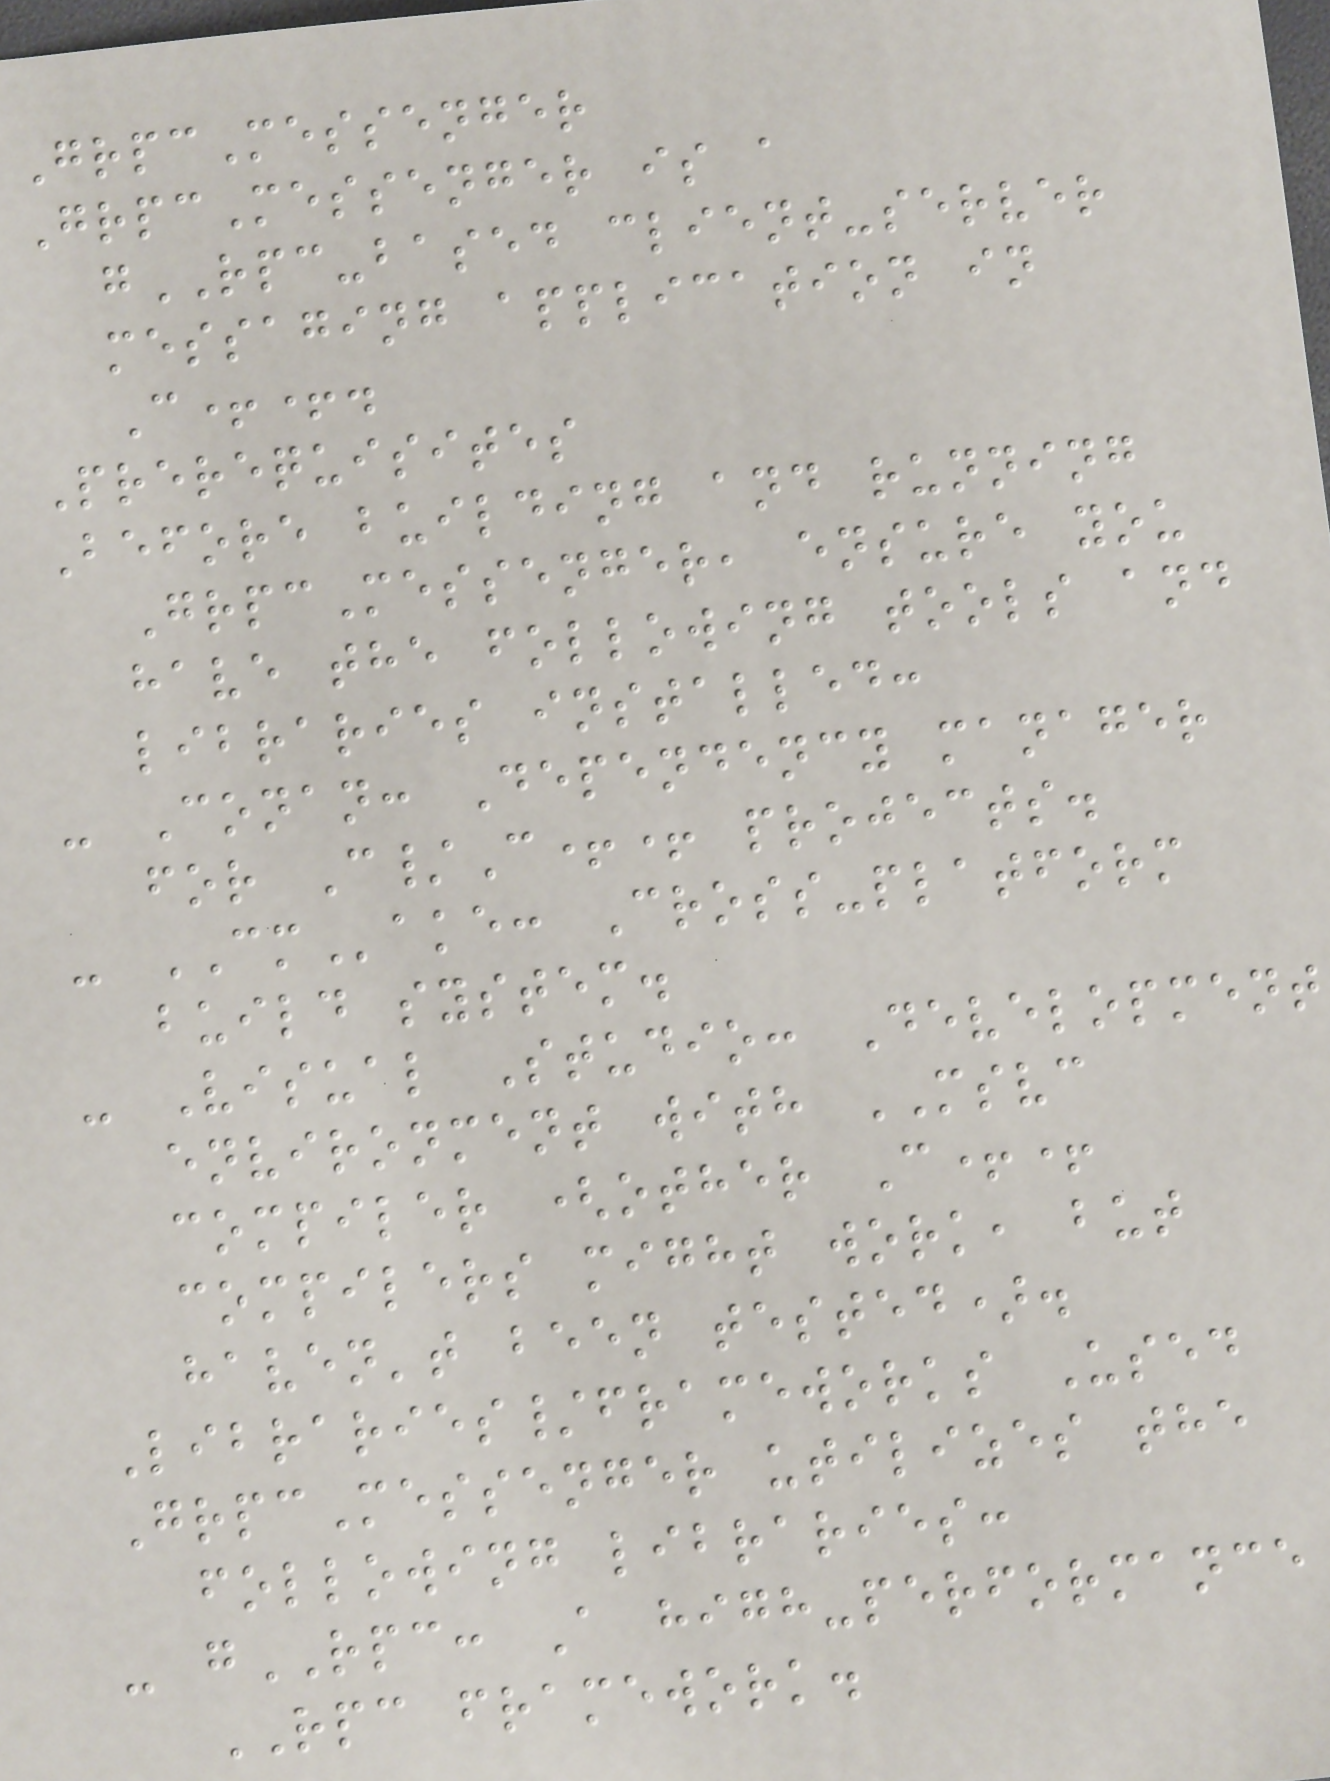GrpcMessenger
GrpcMessenger is a
gRPC-based client-server
messaging application in
C++.
Prerequisites
Before building and running
GrpcMessenger, ensure you
have the following tools and
libraries installed:
- Conan: Dependency manager
for C/C++ projects.
- CMake: Cross-platform
build system.
- Visual Studio: Development
environment with MSVC
compiler (other C++
compilers might work, but
haven't been tested).
Libraries/frameworks Used
GrpcMessenger utilizes the
following libraries:
- gRPC: A high-performance
RPC framework.
